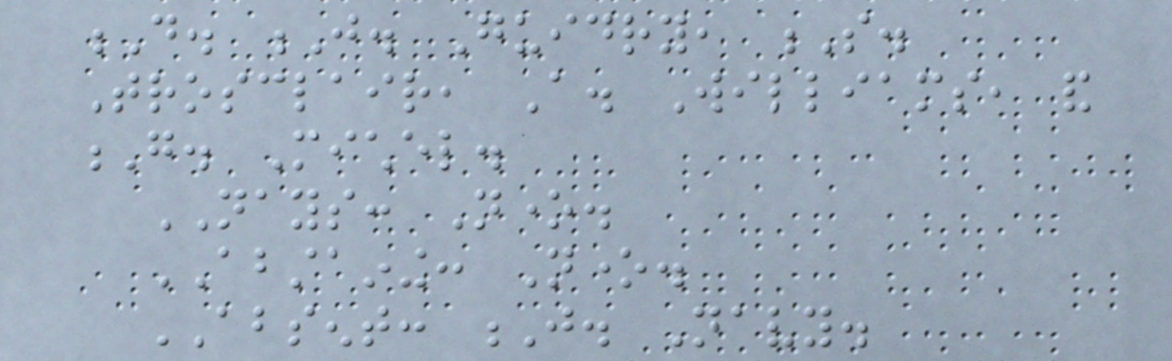D. J. Guidry, S.
Trosclair, A. Williams, and
G. Michel.
NAYS: None.
ABSTAINING: None.
ABSENT: J. Navy.
